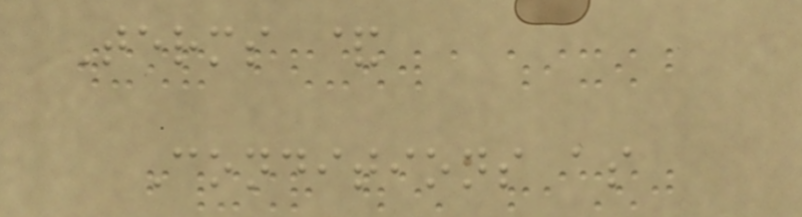Terms &
Conditions as
